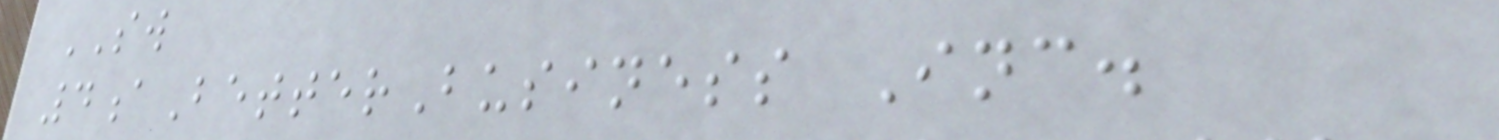SW
4aBetterBusiness Inc.
